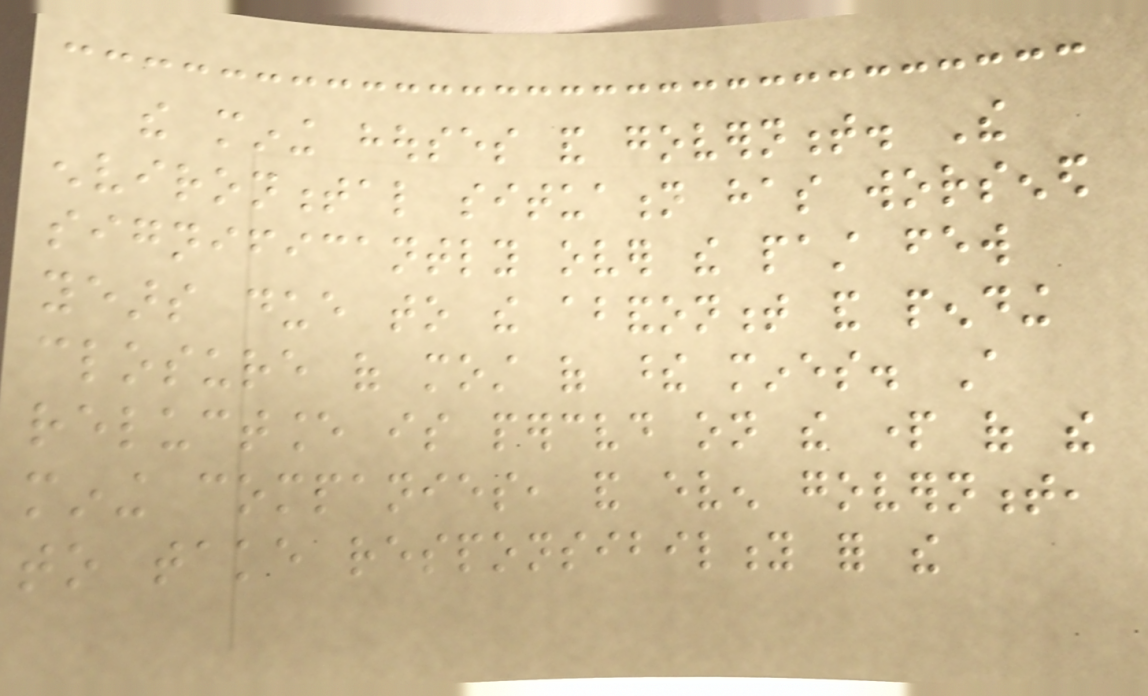the mining houses and government. The
environmental situation has worsened
significantly over the past few
years due to the abandonment and pending
closure of most of these mines. A
reluctance is perceived on the part of the
mining companies, and even government,
to take responsibility for the
